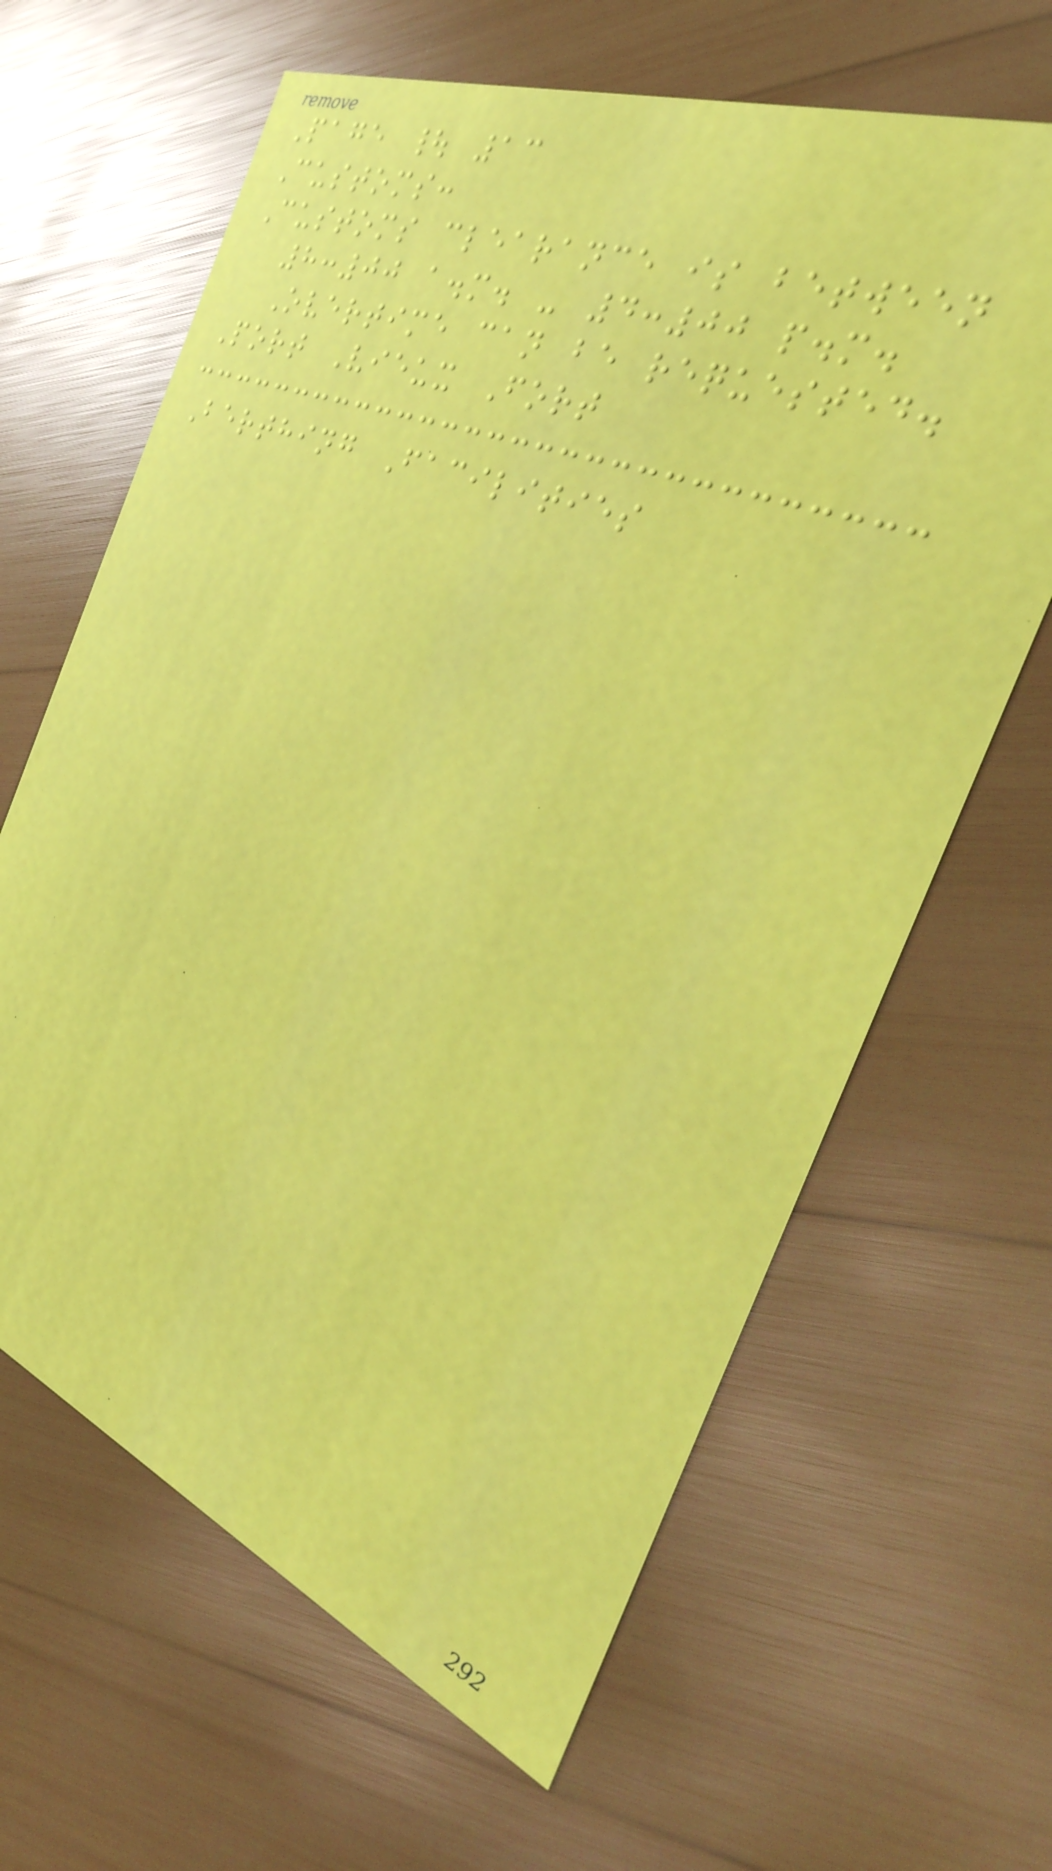Page | 13
Customs:
Customs clearance is between
8:00 a.m. - 4:00 p.m.
Overtime can be requested.
Port Vieux Fort
Berthing Facilities
